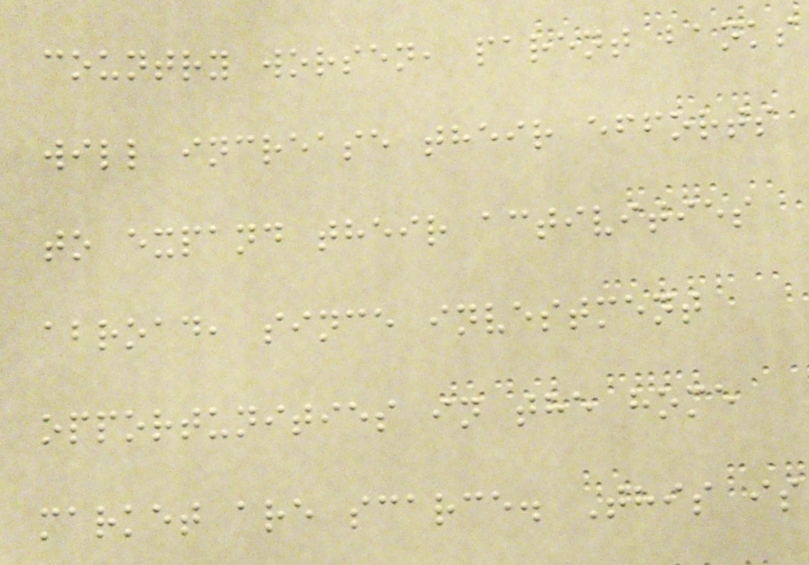country worsen, parent banks
will increase their efforts
to expand their activities
abroad, since investment
opportunities in the home
market are scarce. This is
